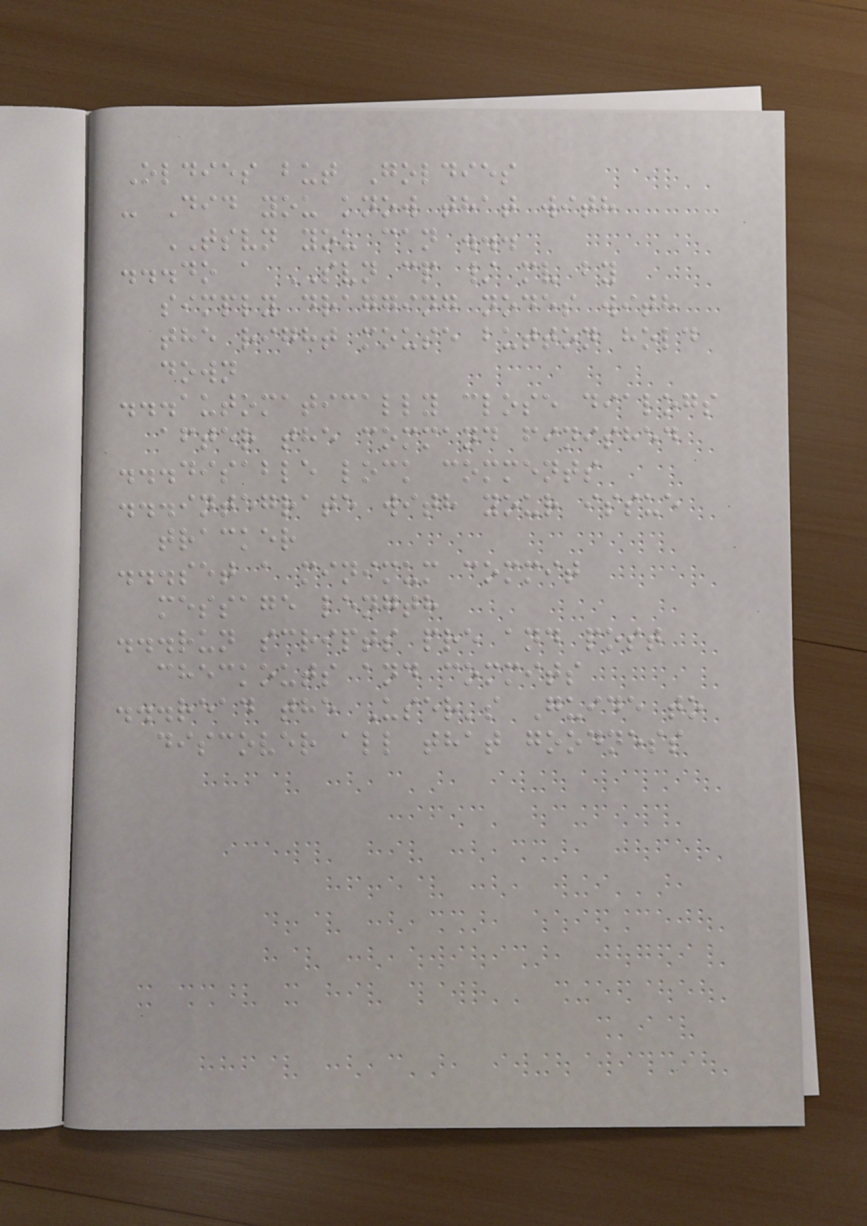Oldies but Goldies
- Did you know that with
TSVN you can ...
...do a SVN cp / mv by
simply dragging nodes with
the right mouse button hold
down
...automatically close dialogs
after the command finished
...disable lock comments
...integrate with your issue
tracker
...set a minimum commit
message length
...run scripts pre and post
checkouts and commits
...read the User's Guide to
discover all that goodness
